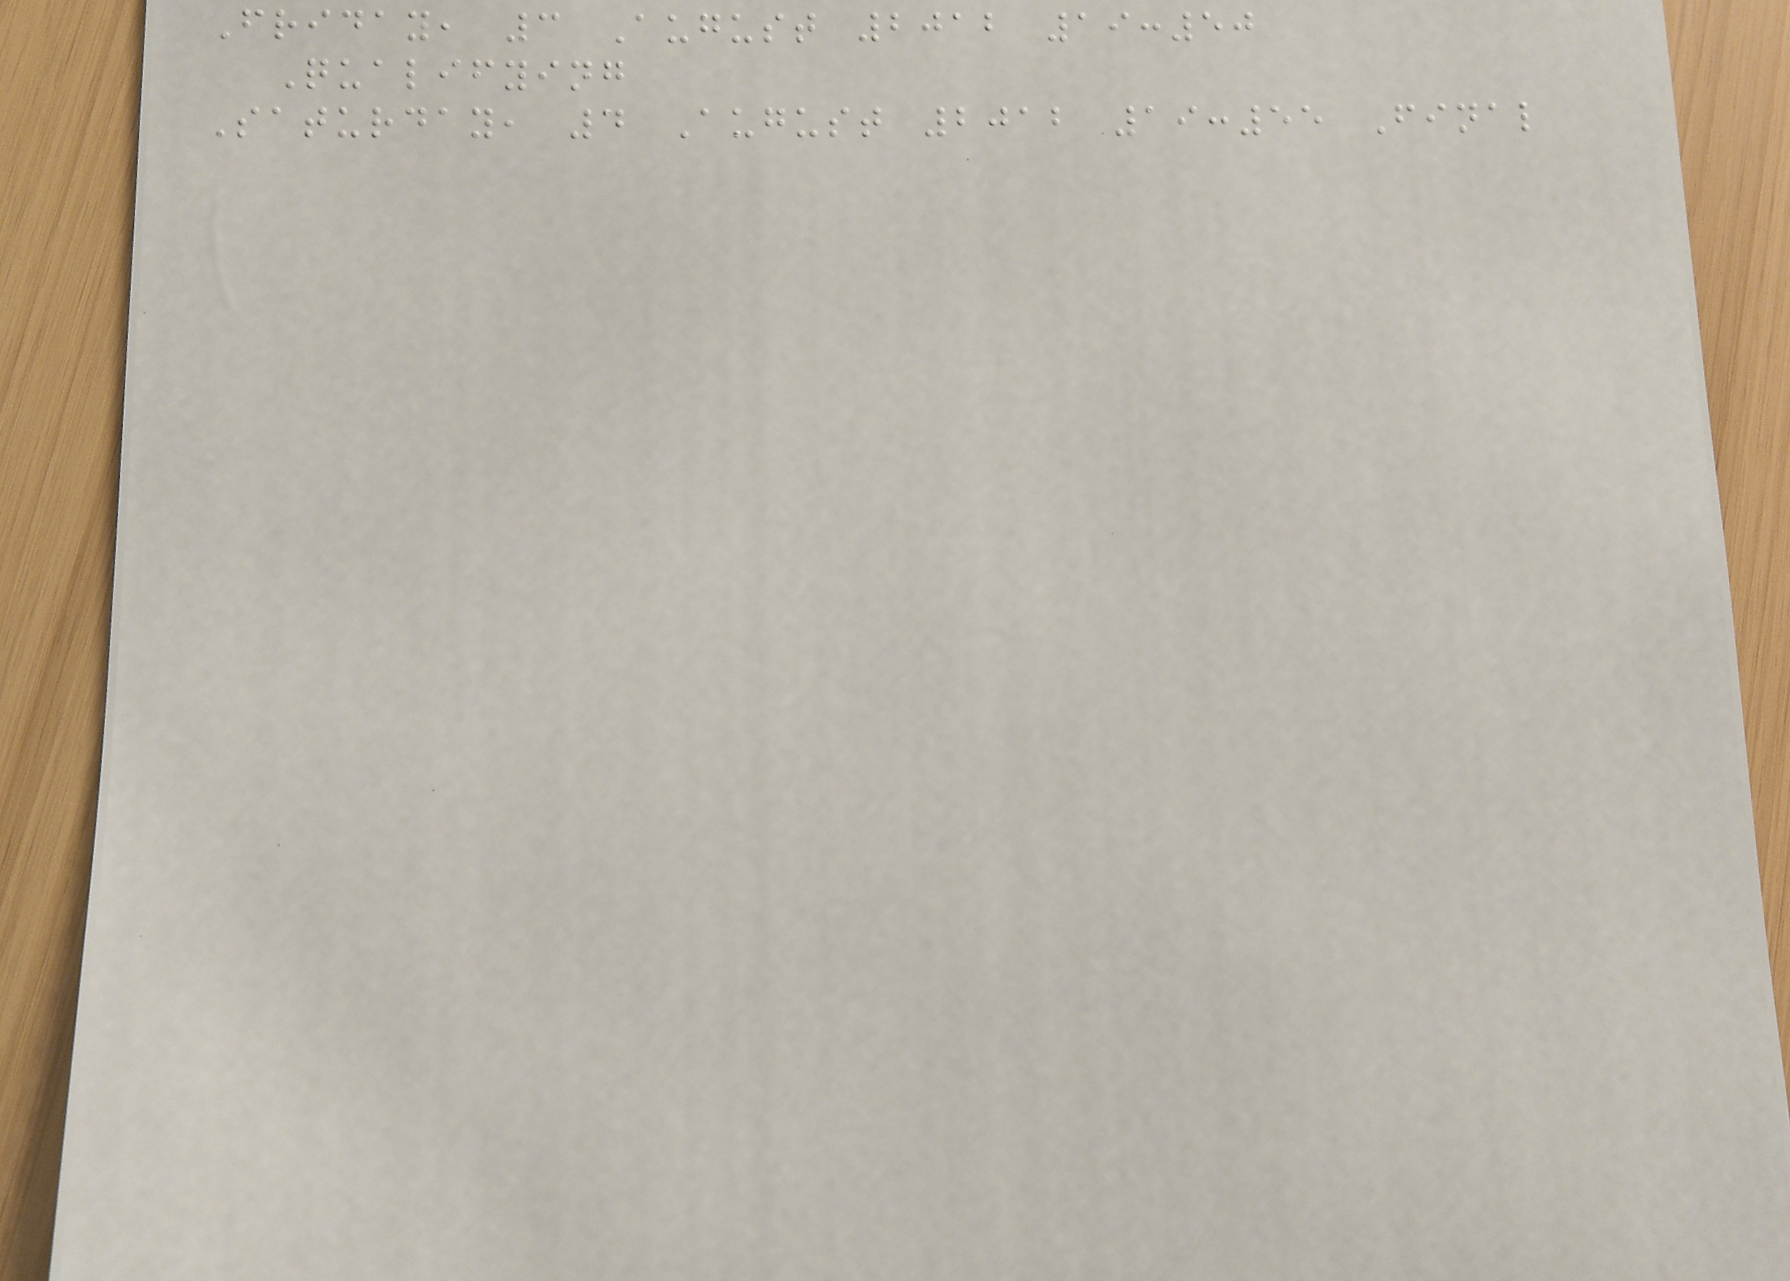Friday, 3 August 2012 19:50
Qualifying
Saturday, 4 August 2012 19:55 Final
